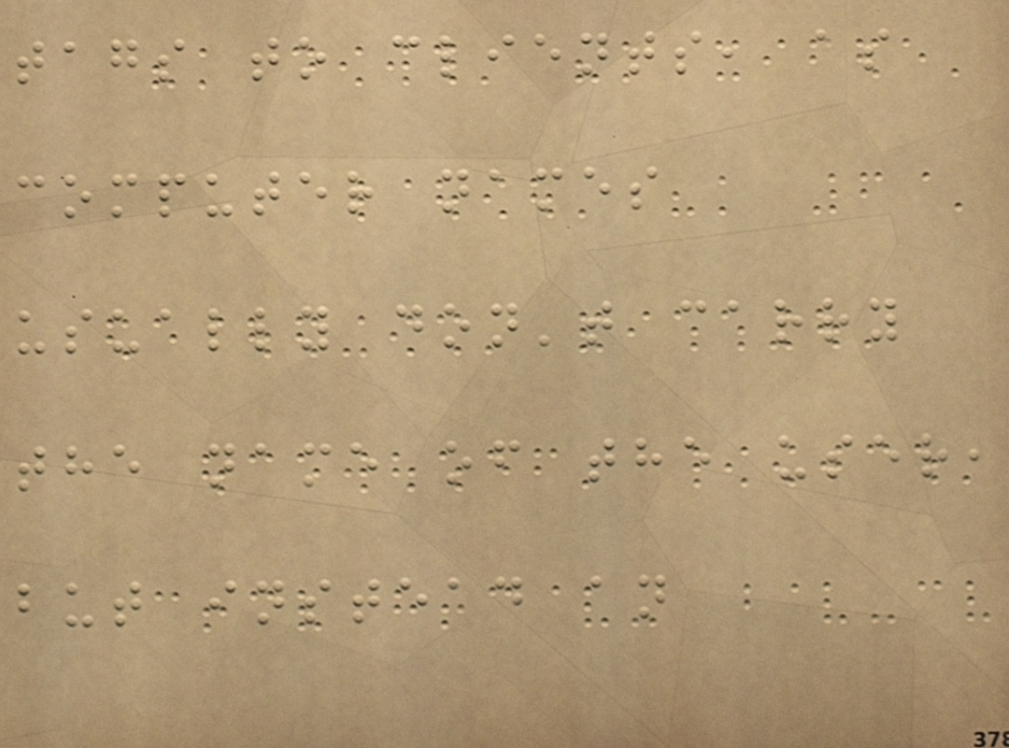tags to clients, as
computer names
usually don't carry
the name of the user,
but instead an
